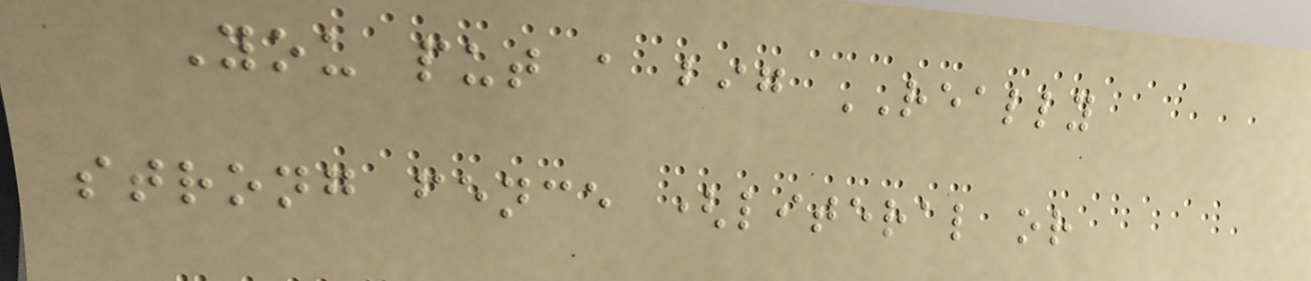You put a big REALLY
strong fence (literal or
